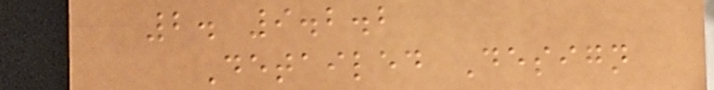2. 9.2.2
Detailed Design
